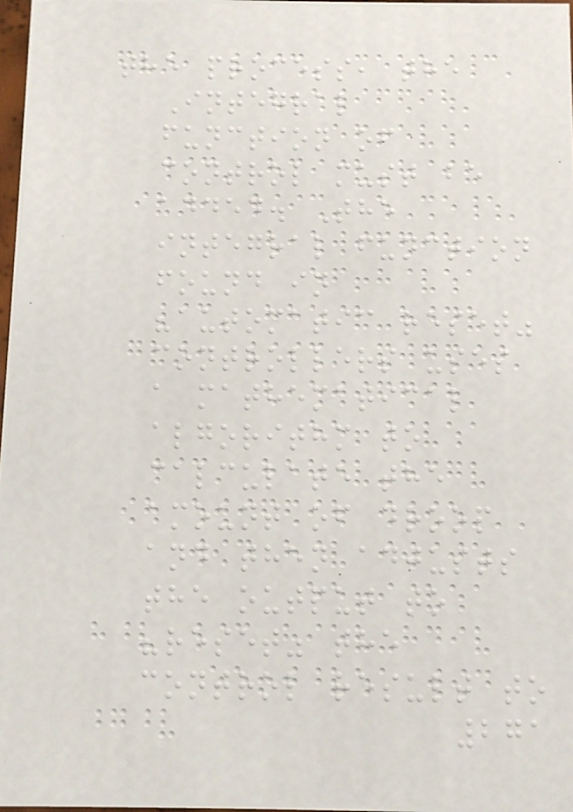the process, the
Integral
function of
control must be
added. The
integral function
found in
"automatic reset"
controllers uses
a mathematical
algorithm to
calculate the
amount of droop
and then adjusts
the output to
"reset" the
control result to
271
